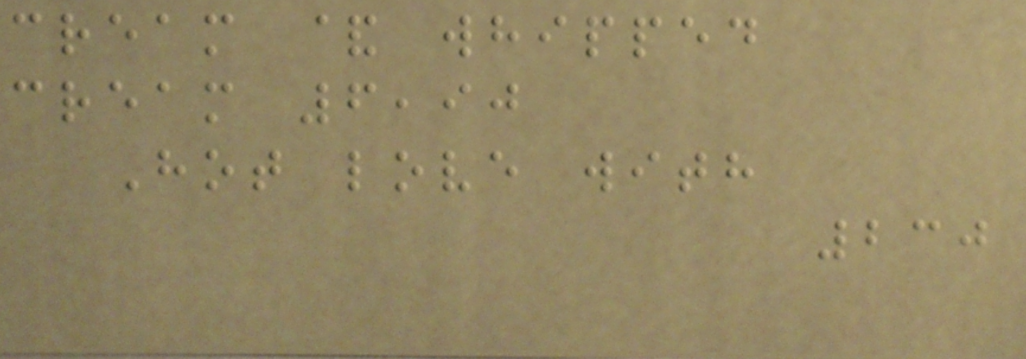cream & whipped
cream 6,90
Hot love with
230
